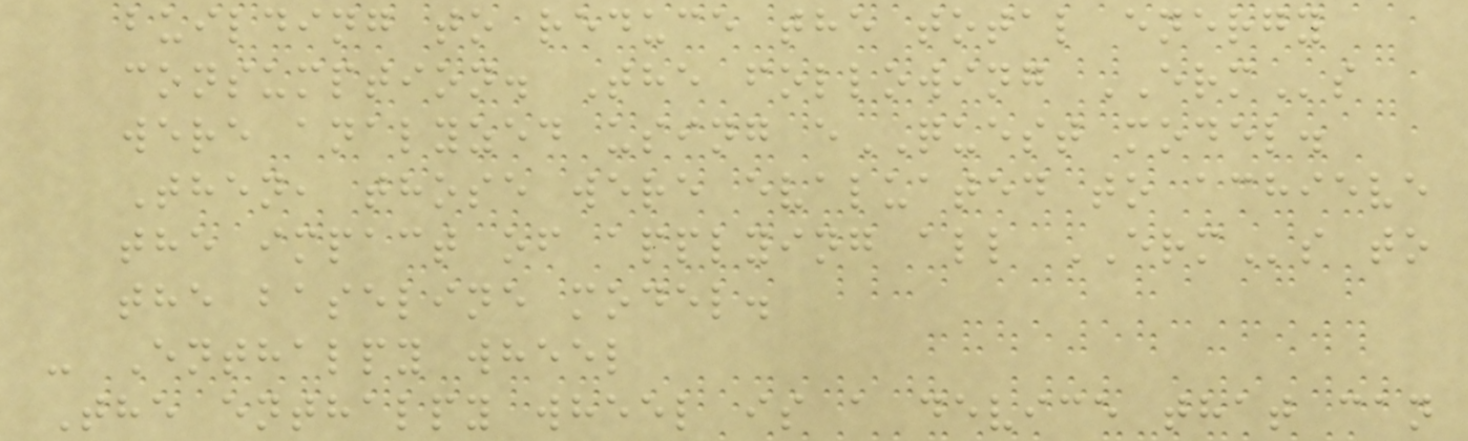building to reduce the total energy
consumption. The following ERMs
were analyzed using eQUEST model.
Then, those were evaluated to achieve
the impact of applying all ERMs to
the baseline model.
- Enthalpy wheel
The enthalpy wheel is a device that can
